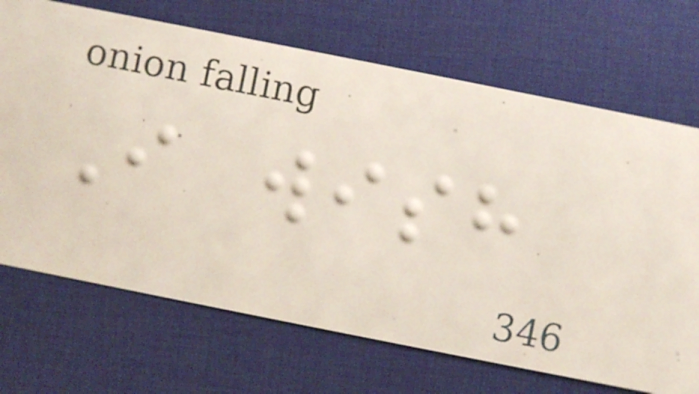I wish
